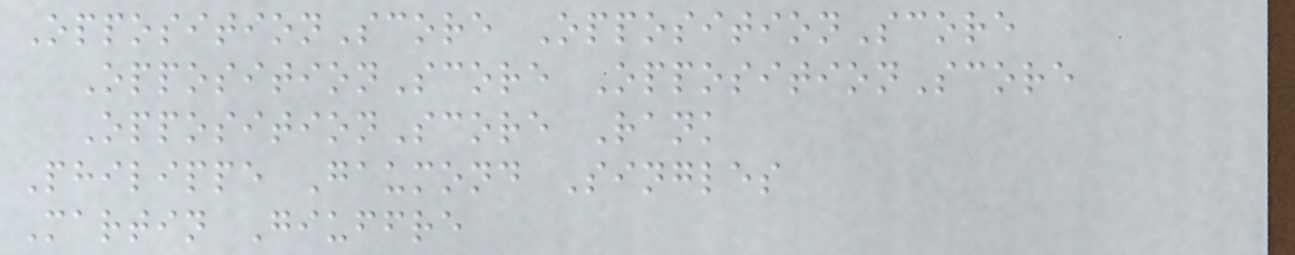OppositionScore OppositionScore
OppositionScore OppositionScore
OppositionScore Rank
Philippe Gaumond Singles
Martin Giuffre
